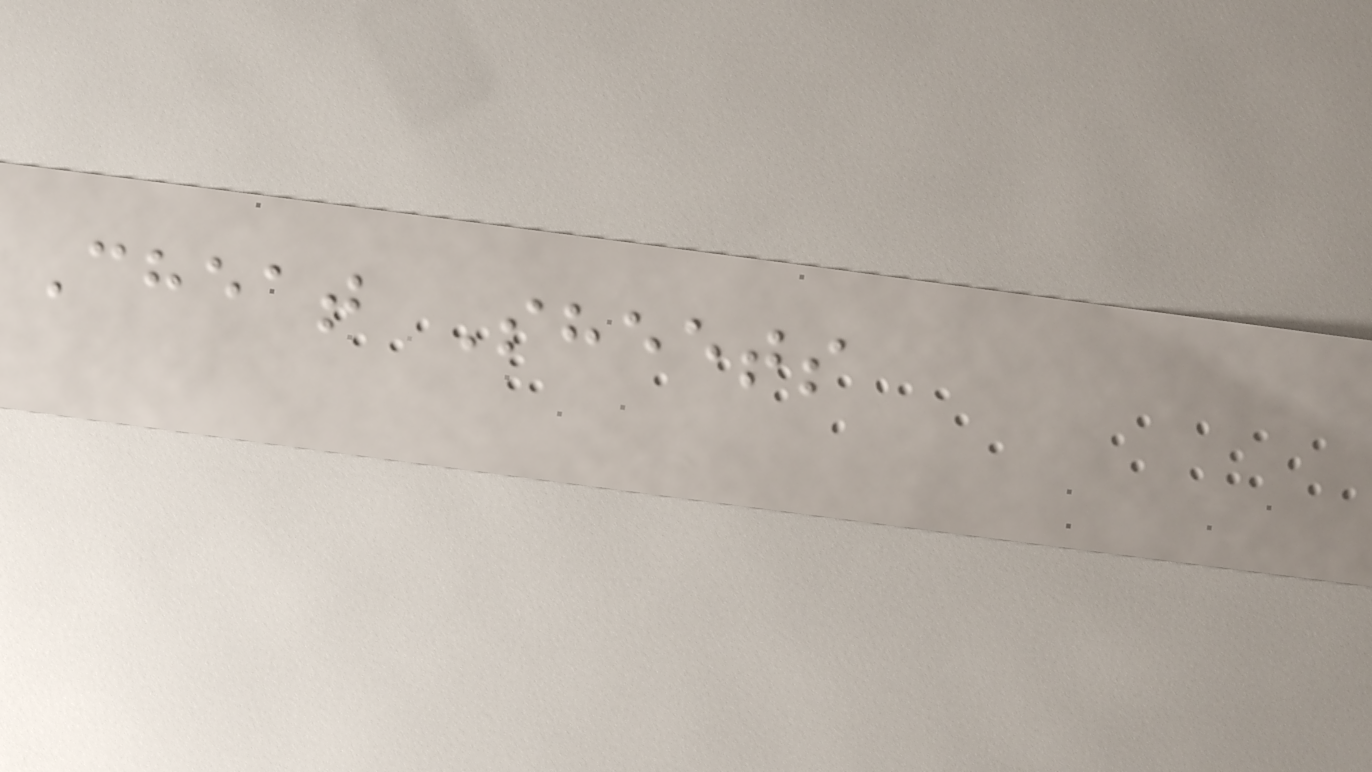Cheat Sheets
